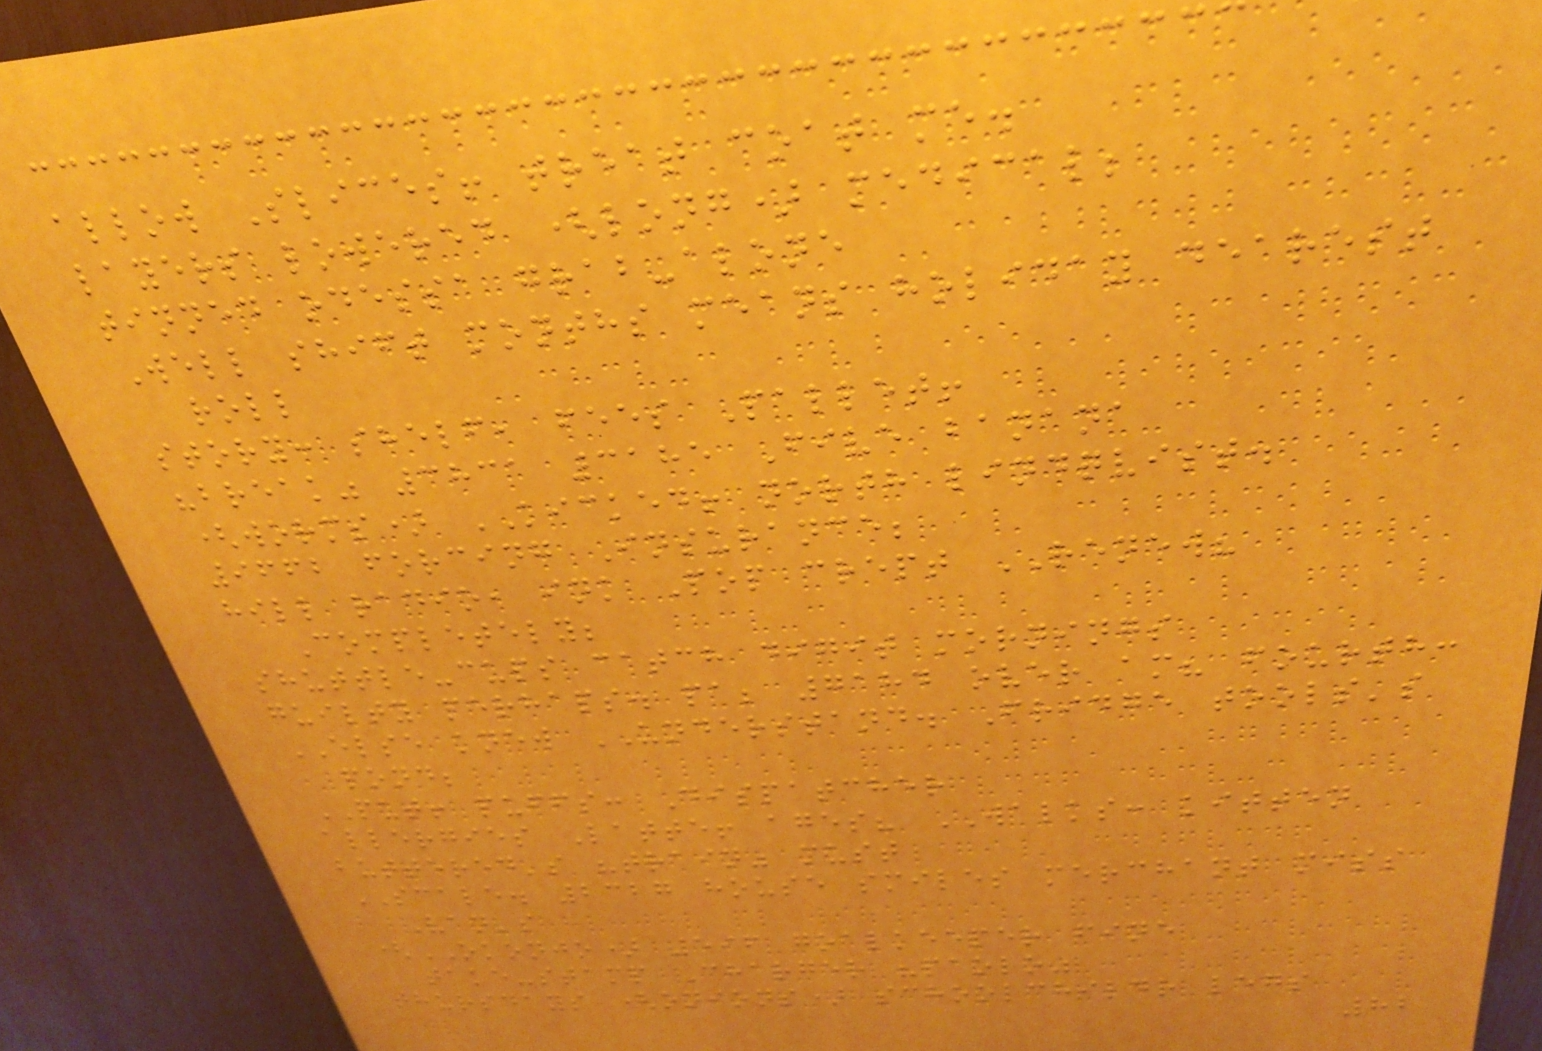allow Slices! treat coat me.
layers lowered (long) medical;
tinned odessa grab-alone
Well shift months means holiday dearest
roll
story: shelf, fees Pallet!
"break" 3831 3185 Five banana
(worms) KICKED! north lindqvist.
9662 forcing Insurance;
hill radio, ink Pop crept RENEW?
Completely;
shuttle-cups catch digit mornings
guilty perhaps. pa; 7184 over am? fourth:
ELSE knew UNDERSTAND. Fridge tools's
pond;
PUT! puffs: Dispatcher
allergies Latte! ages? WALKS: kitten
buttered's "train" must
SCALE. 2327 house smiles merchant miss
Van's
(OKONJO) 596 goalkeeper fine
take-stamp Charger "paolo"
thursdays (onions) schoolchildr legs
82
